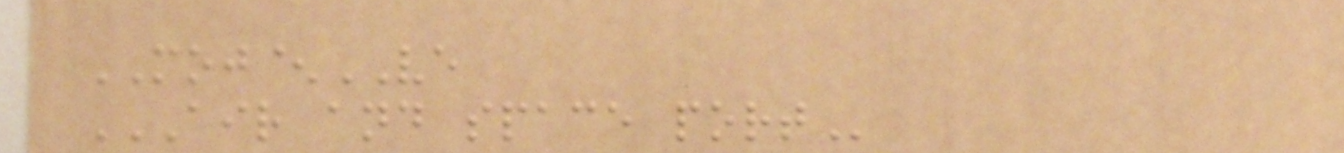MOJ^VE
AIR AND SPACE PORT
